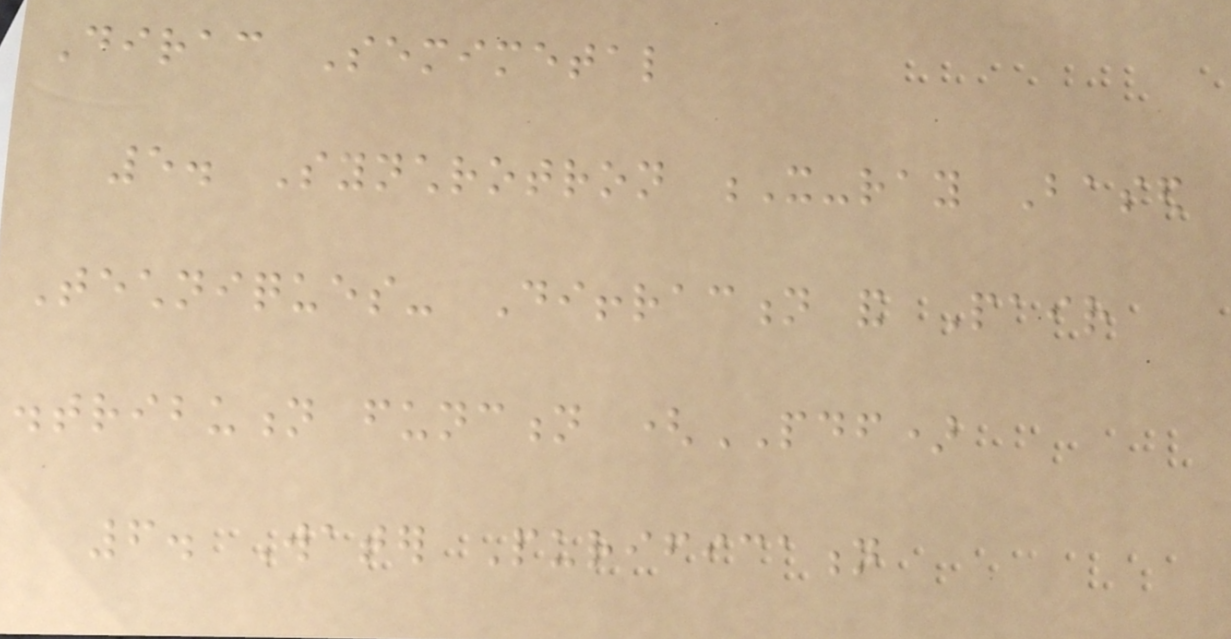Dirac Semimetal
5. Synchrotron X-ray Based
Techniques- Diffraction and Pair
distribution function (PDF)
6. Water Purification
